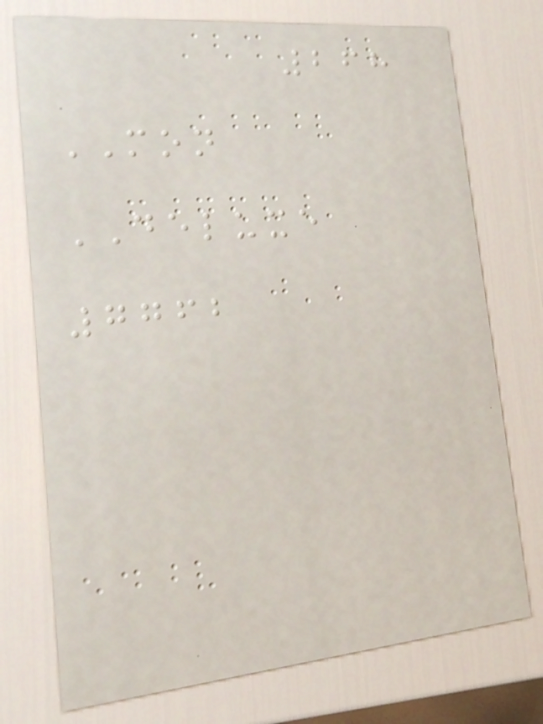268
MON
DELUXE
7762
